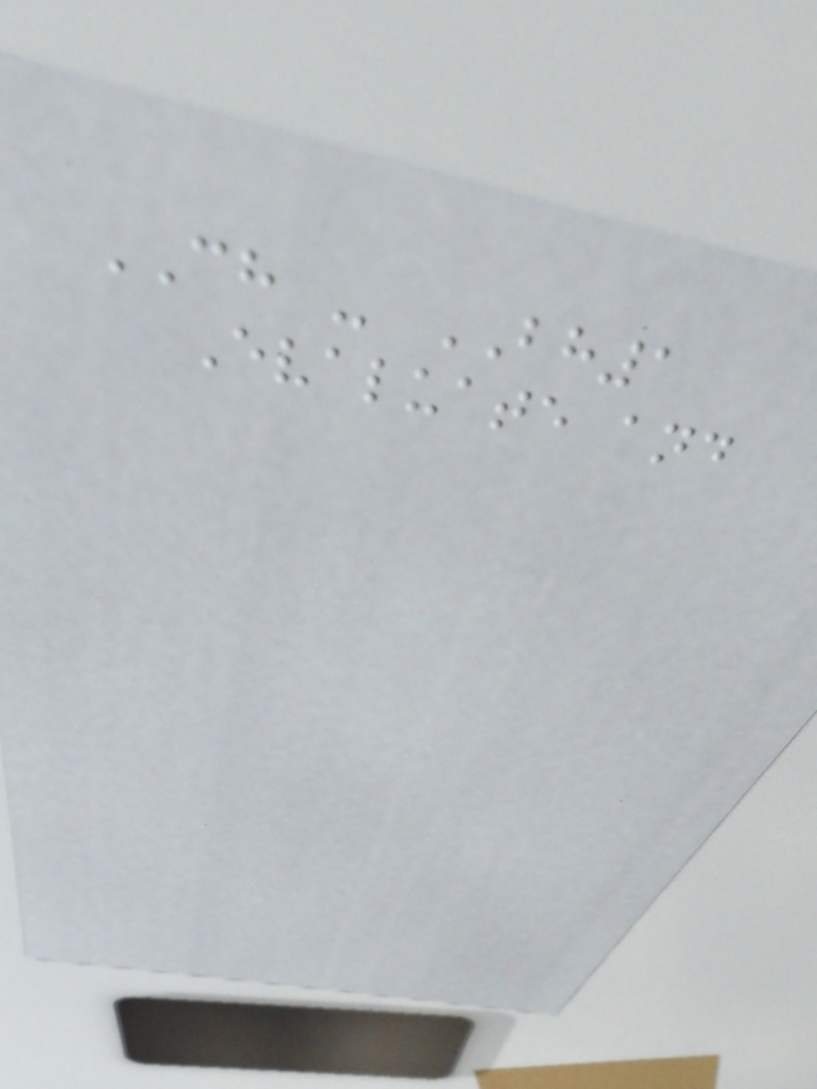CH - BH1
Evaluate and
